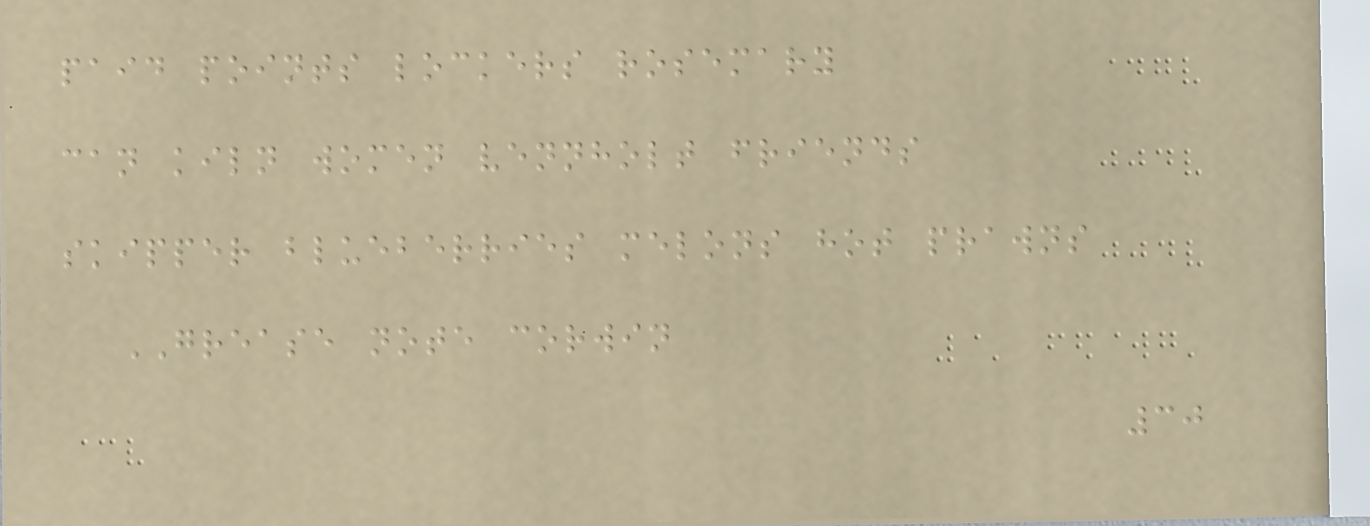paid points lockers rosemary
can kiln women vennholt friends
skipper blueberries melons hot prawns
GREASE note corwin
30
